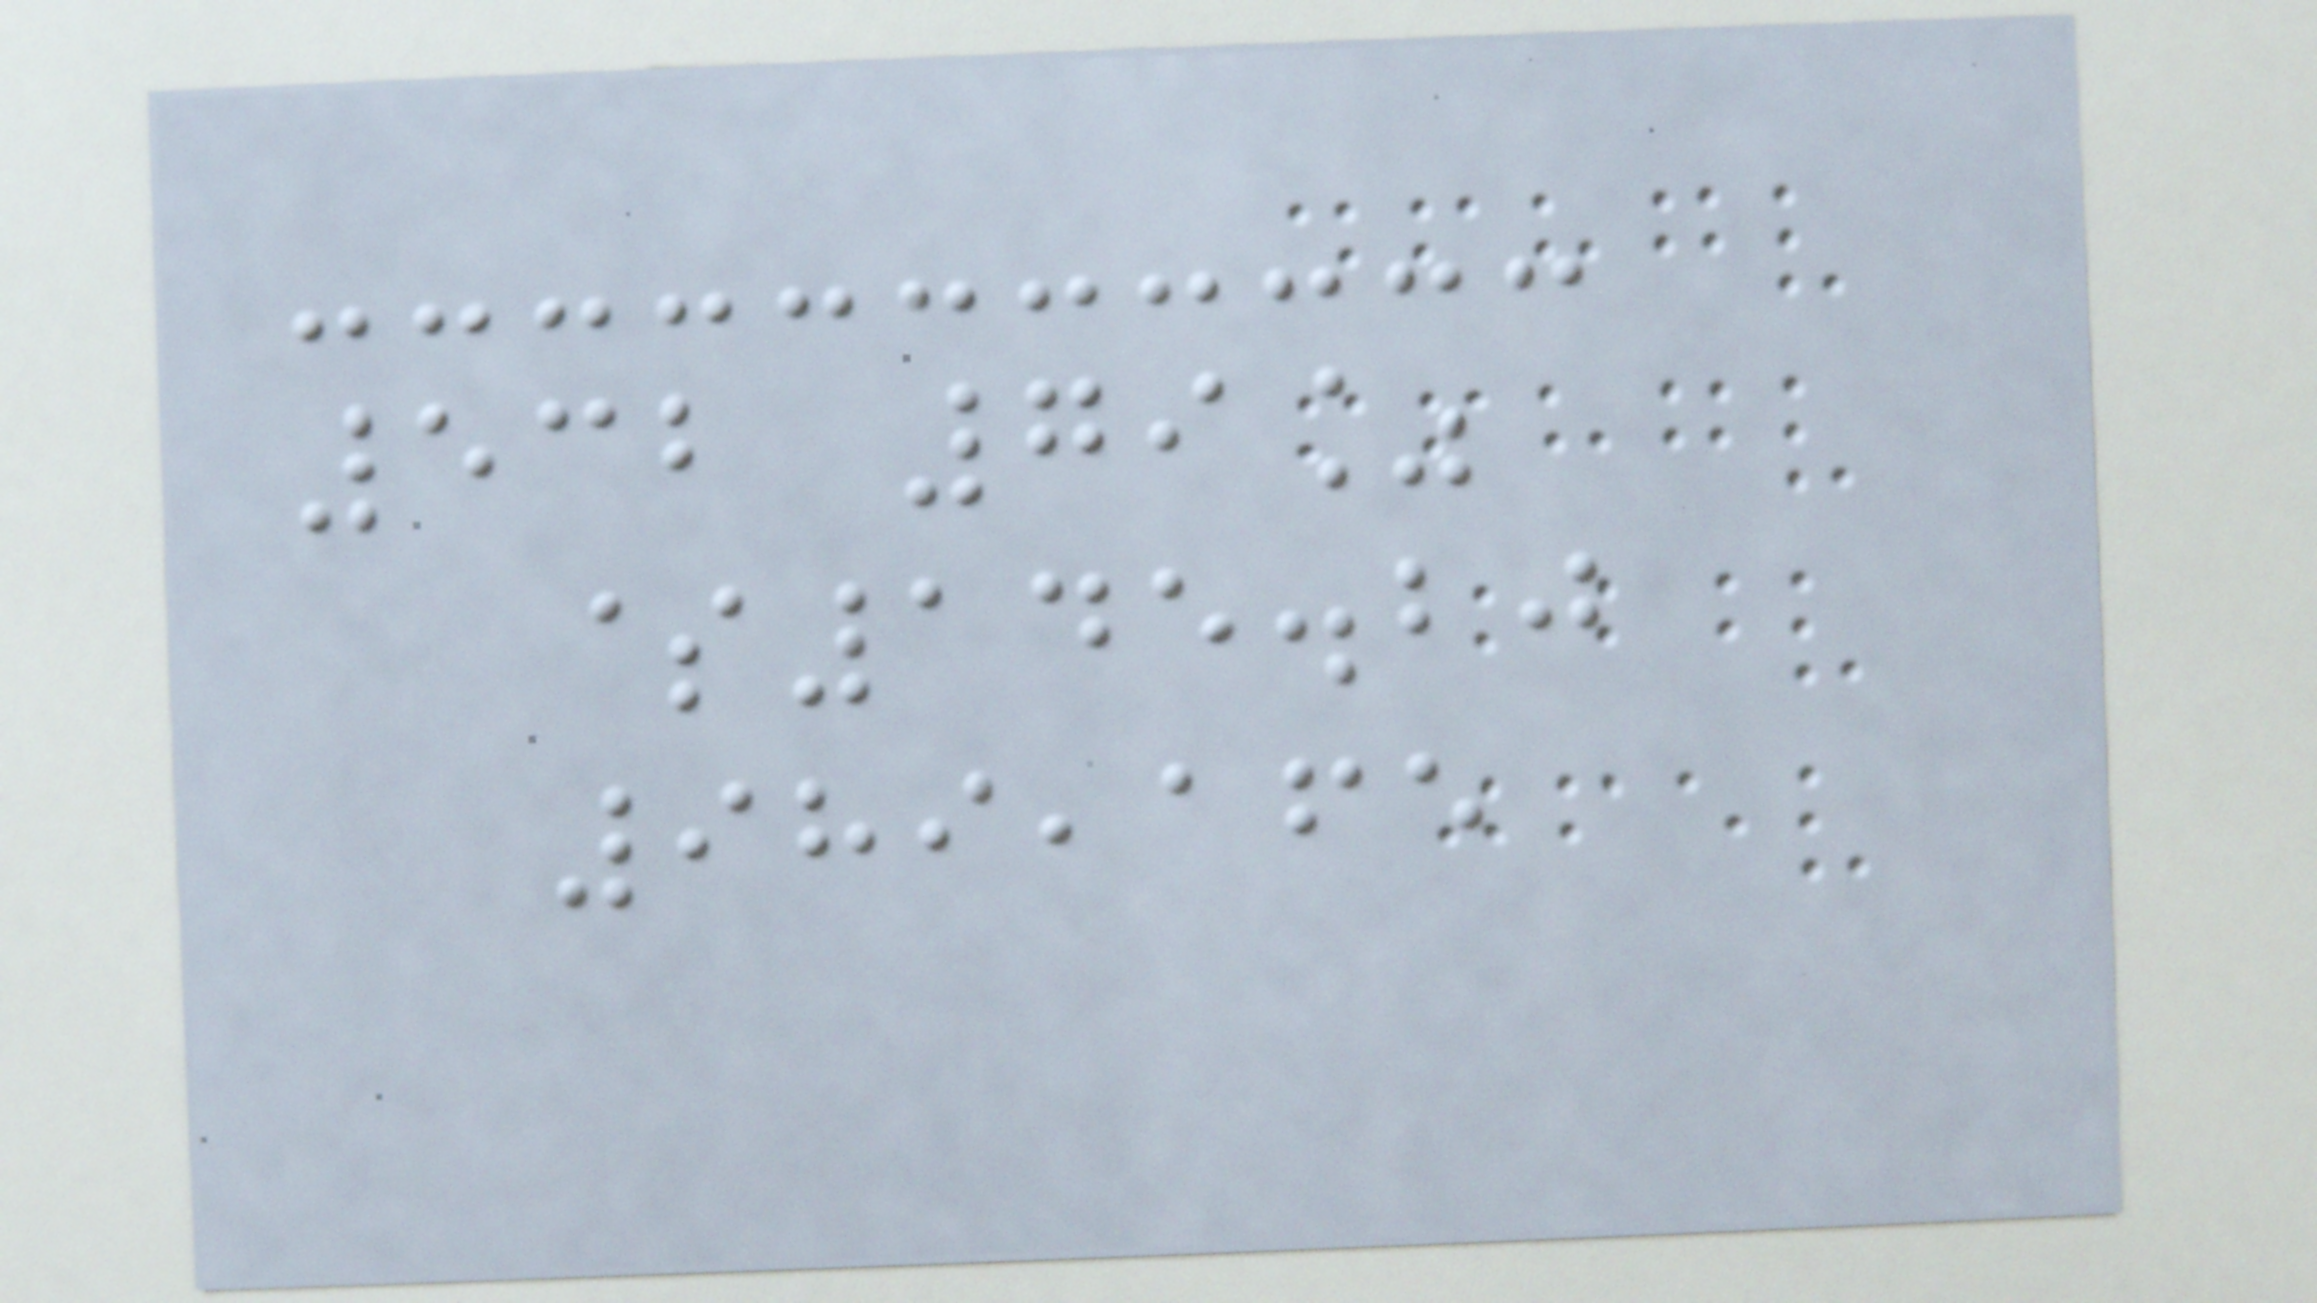532 79%
$145.20
989,165
